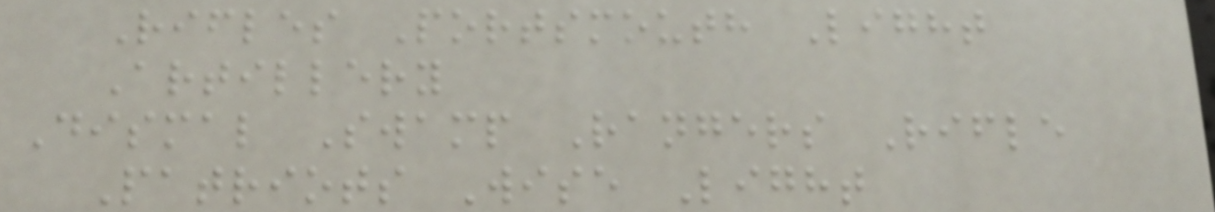Rifles Portsmouth Light
Artillery
Dismal Swamp Rangers Rifle
Patriots Wise Light
